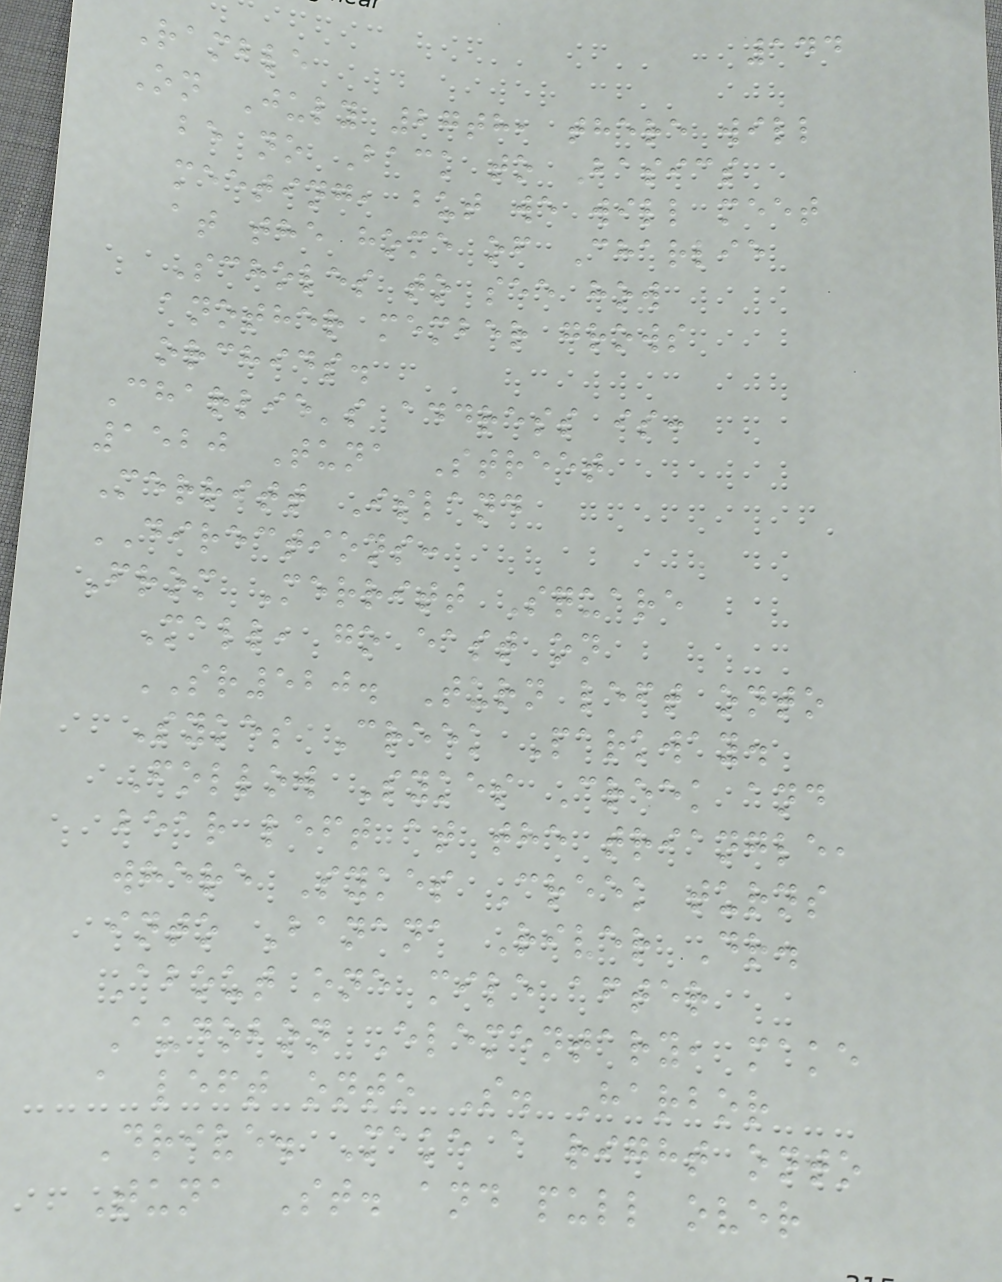144
Ramble
On July 27th, there will
be no Back to Basics
meeting, but we will meet
at the home of Charlie
Scholes to see how
another member grows
orchids.
Charlie's address is:
1520 Tuna Street
Merritt Island
DIRECTIONS:
From Merritt Square
Mall, go east on
SR520. Turn left onto
Sykes Creek Parkway.
Follow Sykes Creek and
bear left at the triangle,
where Sykes Creek turns
into Banana River Dr.
About one mile after
Audobon Elementary, make
a left onto S. Harbor
Drive. Make a right onto
Tuna St. and pull over
